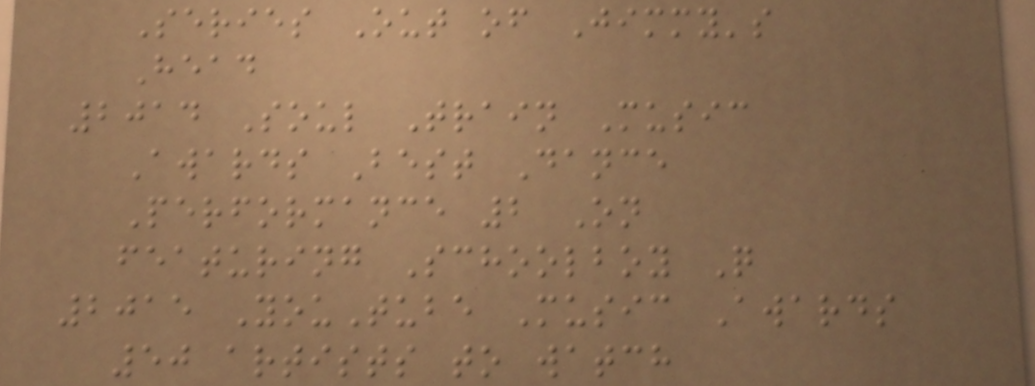Series Out of Jimmy's
Head
2014 Soul Train Music
Awards Best Dance
Performance 2 On
featuring Schoolboy Q
2015 YouTube Music Awards
50 artists to watch
